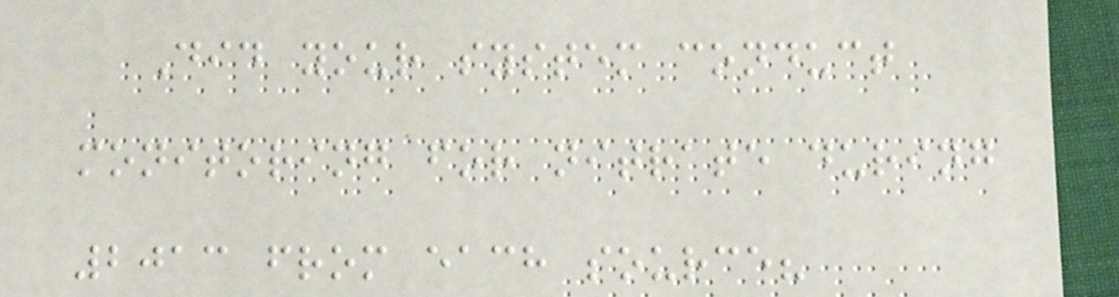Did your system conduct
monitoring for nitrate during
2013 from each source?
